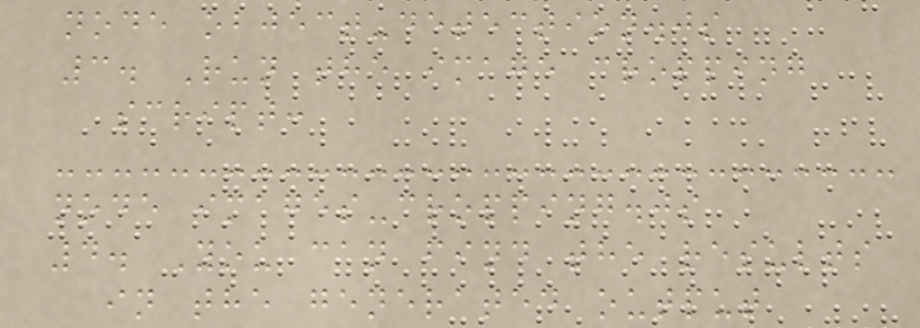node object-detection.js
3. Run the image cropping
script:
node images-cropping.js
4. You can find the results
in the generated output
